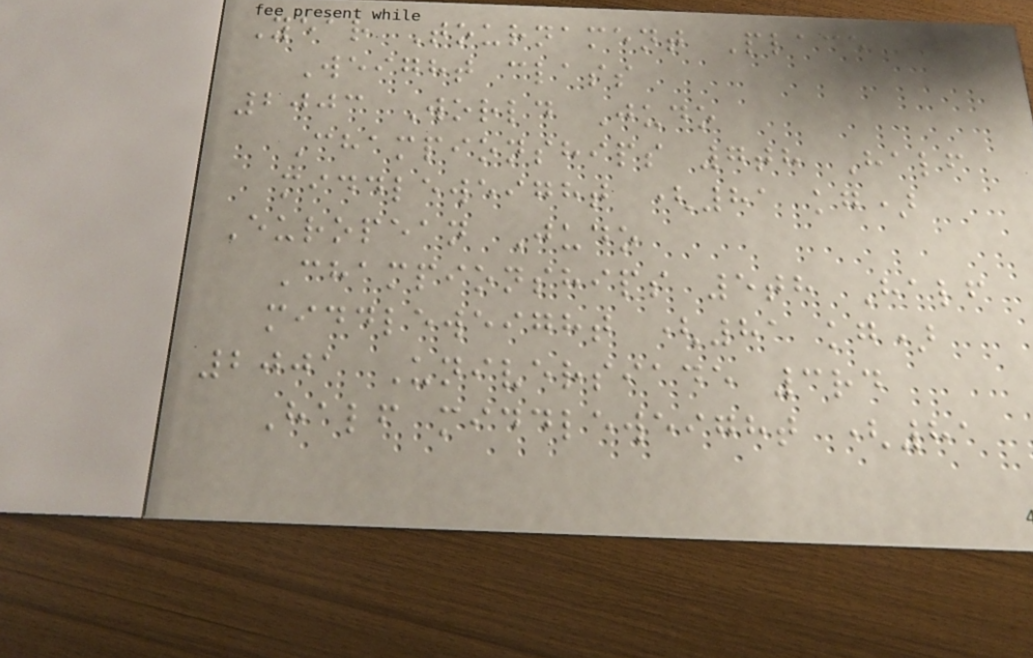Year Tournament Place
Weight class
2003 World Judo
Championships 7th Half
middleweight (81 kg)
European Judo
Championships 5th Half
middleweight (81 kg)
2001 Universiade 3rd
Half middleweight (81
